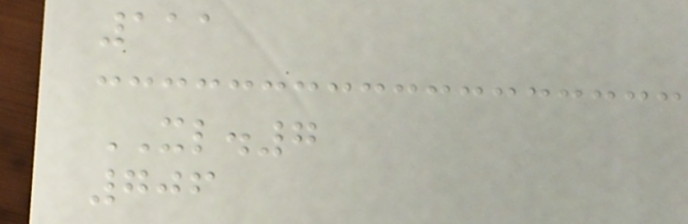111
XL.7
706
